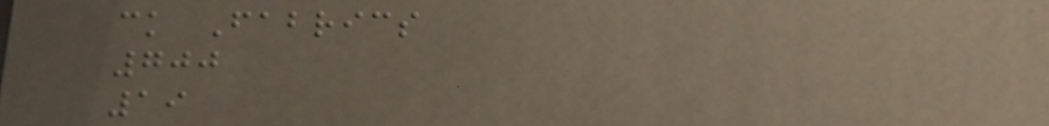ck Fabrics
700
19
